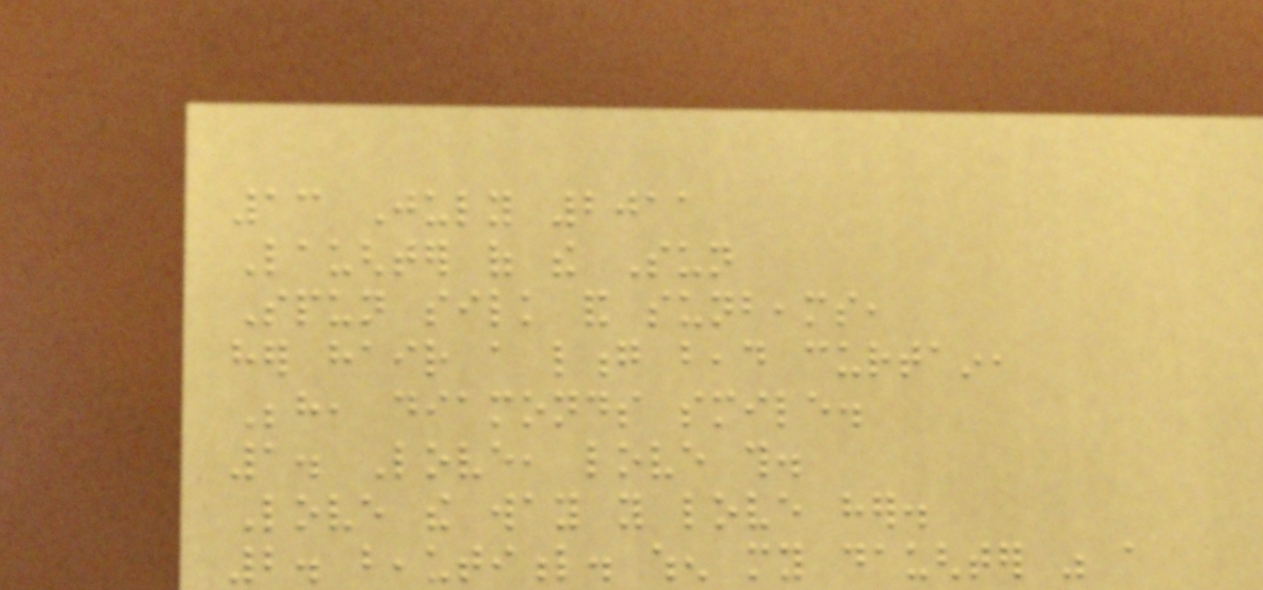13 July 2011
Laughter of the Sun
Spun silk and sunbeams,
her hair a long bead curtain,
Behind, diamonds smile.
1. Love, love this.
Love the way you love her.
2. beautiful. when my daughter was a
